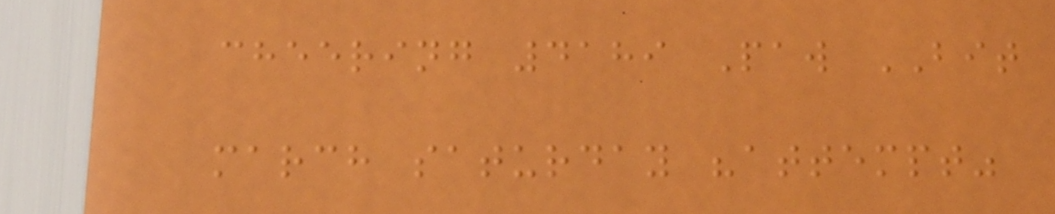cheering 4189 Paw BIT
march saturday "attempt"
